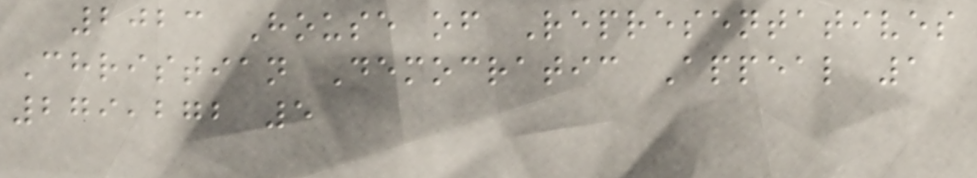2023 House of Representatives
Christian Democratic Appeal 1
279,272 5
